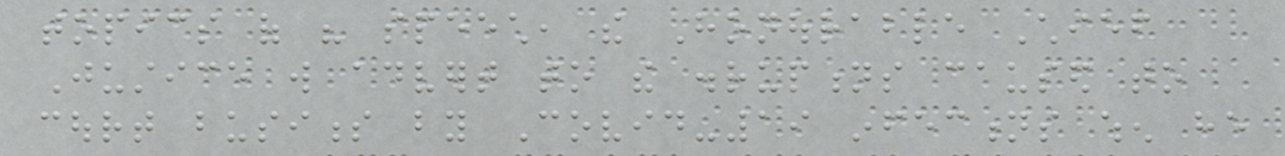topics of his speech, the Honourable Chief
Justice will advert to the disruptions caused to
court business by Covid-19 infections when he
